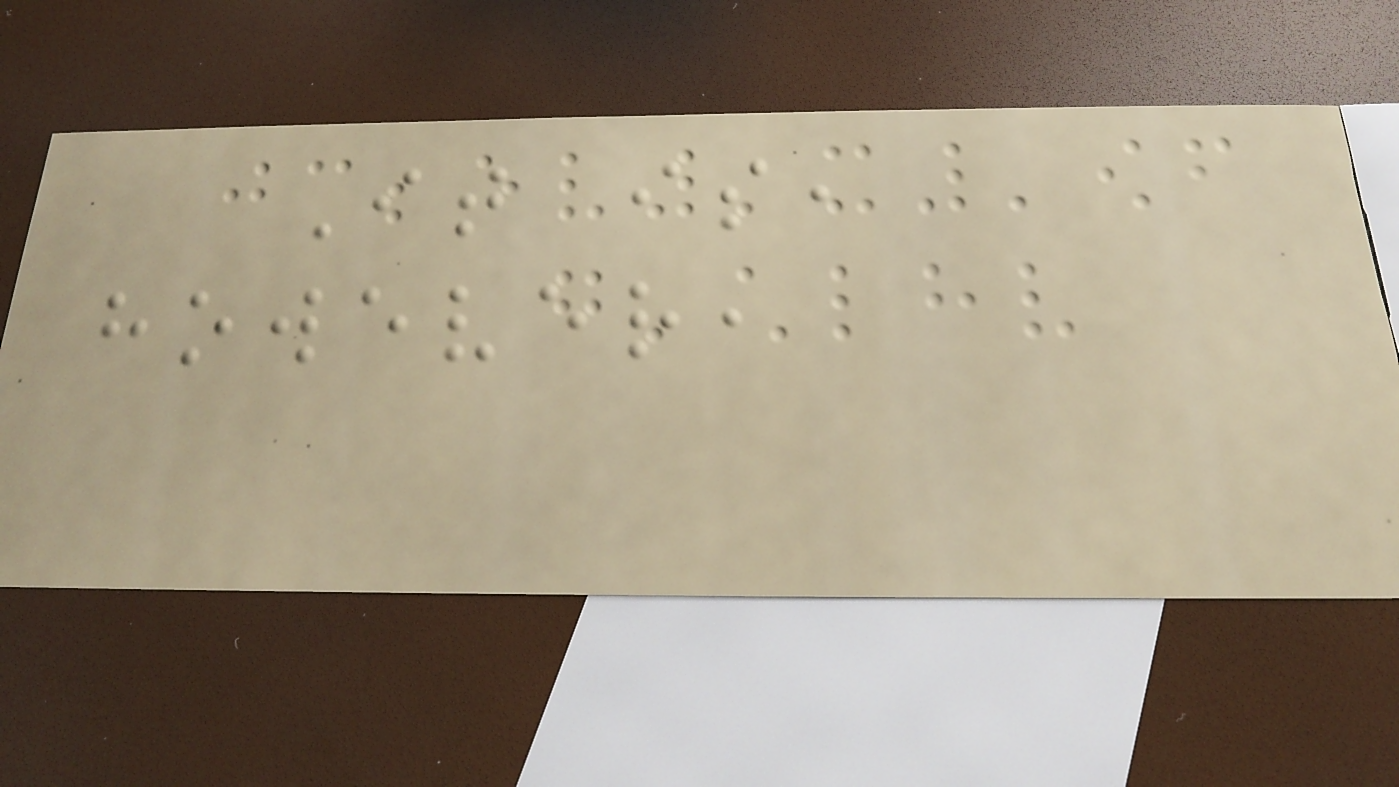It is,
however,
